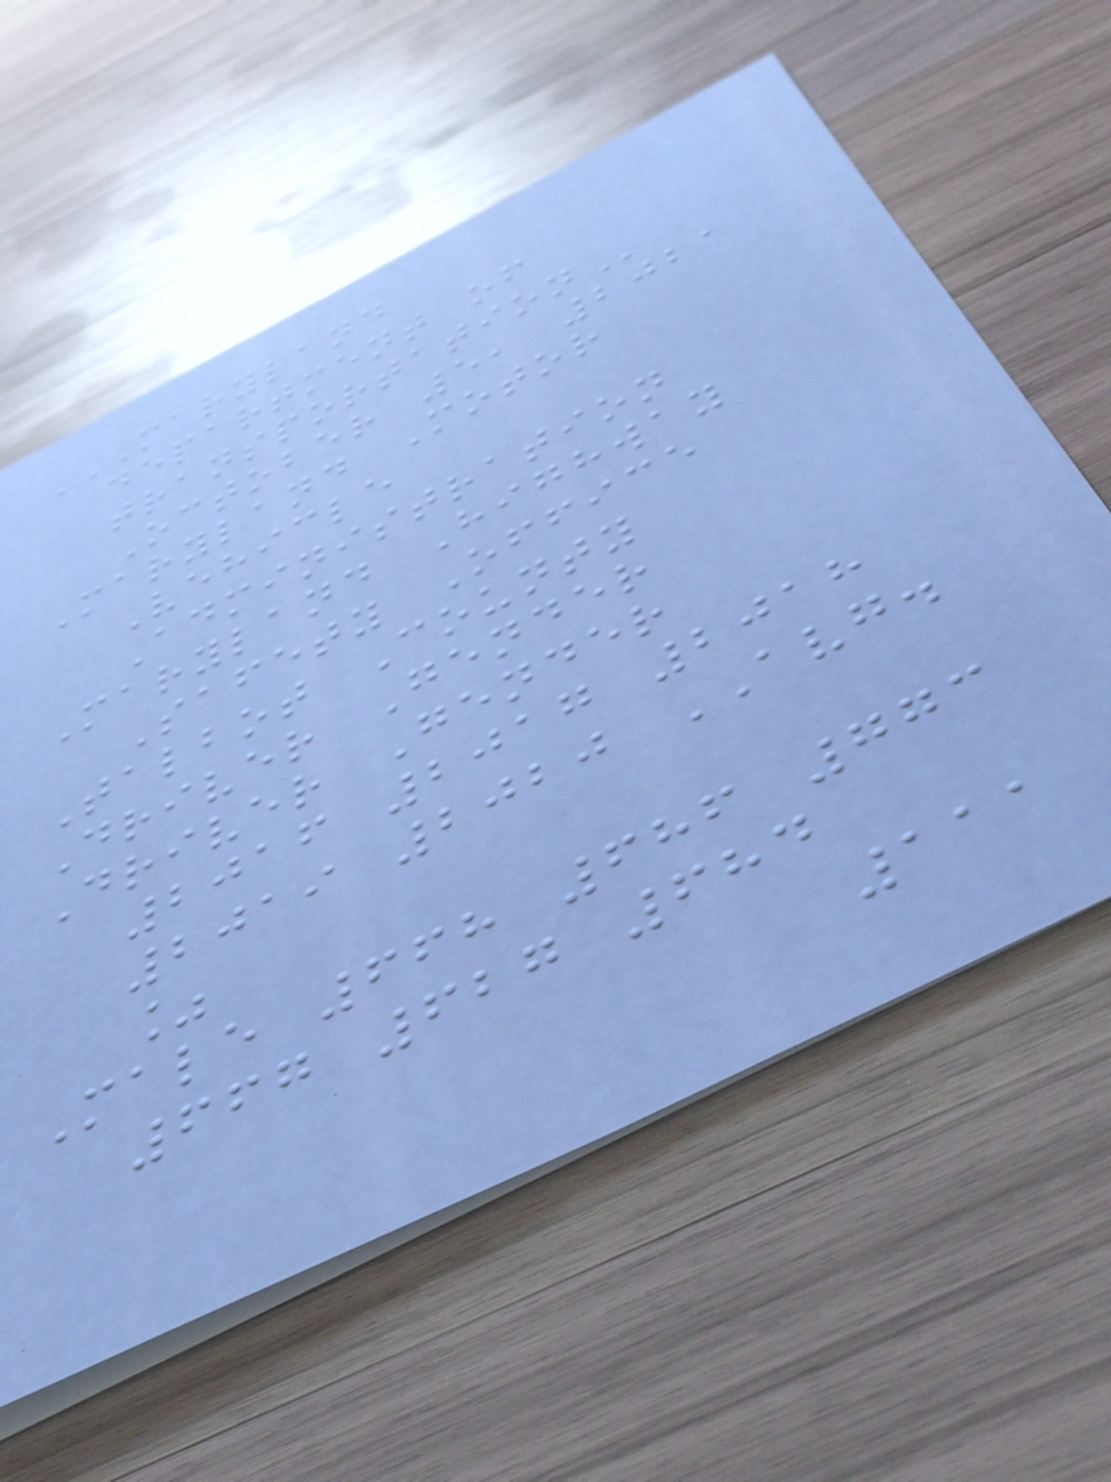MARYLAND
DEPARTMENT OF
TRANSPORTATION
October 5, 2021
Maryland Motor
Vehicle
Administration
Maryland Highway
Safety Office
Talbot County
Driver Gender
Driver Gender
2016 2017 2018
2019 2020 AVG.
%
Male 668 686 773
667 627 684
111
